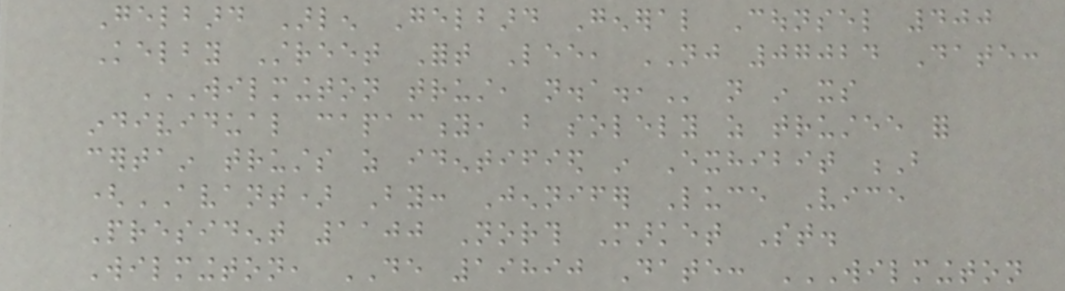Gelbard Arlen Gelbard General Counsel 400
Kelby Street Fort Lee, NJ 07024 Date:
WILMINGTON TRUST, N.A., not in its
individual capacity, but solely as trustee for
certain trusts as identified in Exhibit B
(AVANT) By: Jennifer Luce Vice
President 1100 North Market St.
Wilmington, DE 19890 Date: WILMINGTON
